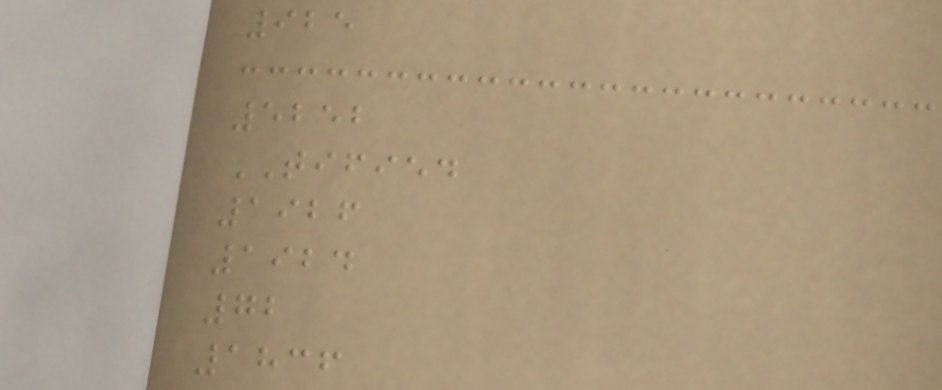925
5252
TIFIED
1926
1924
72
1836
